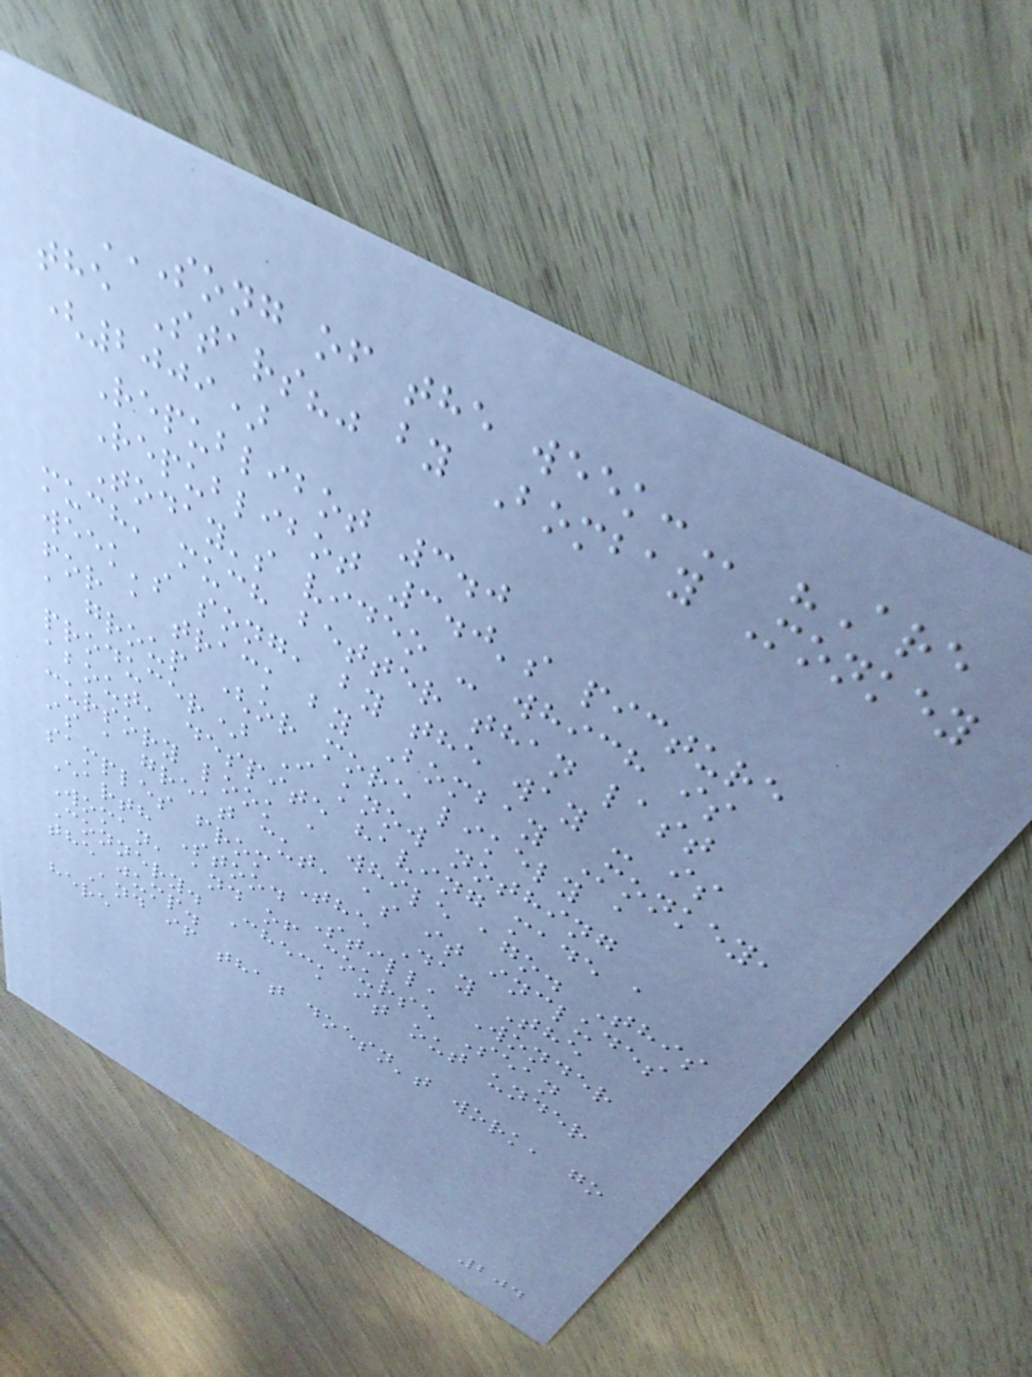SONG OF THE WEEK: "Are
the Stars?" by Bombay Monkey
(2009)
Republibot 3.0
Republibot 3.0's picture
Today's video - which is
much, much better than last
week's song, by the way - is
for a track by Bombay Monkey,
a group (or more likely a
producer) I know nothing
about, despite having made a
cursory look a while ago. This
is a great cut, as it includes
samples from The Day The
Earth Stood Still, Wonder
Woman, and of course Sean
Connery. Check it out under
the jump.
And if that doesn't work, go
here
204
